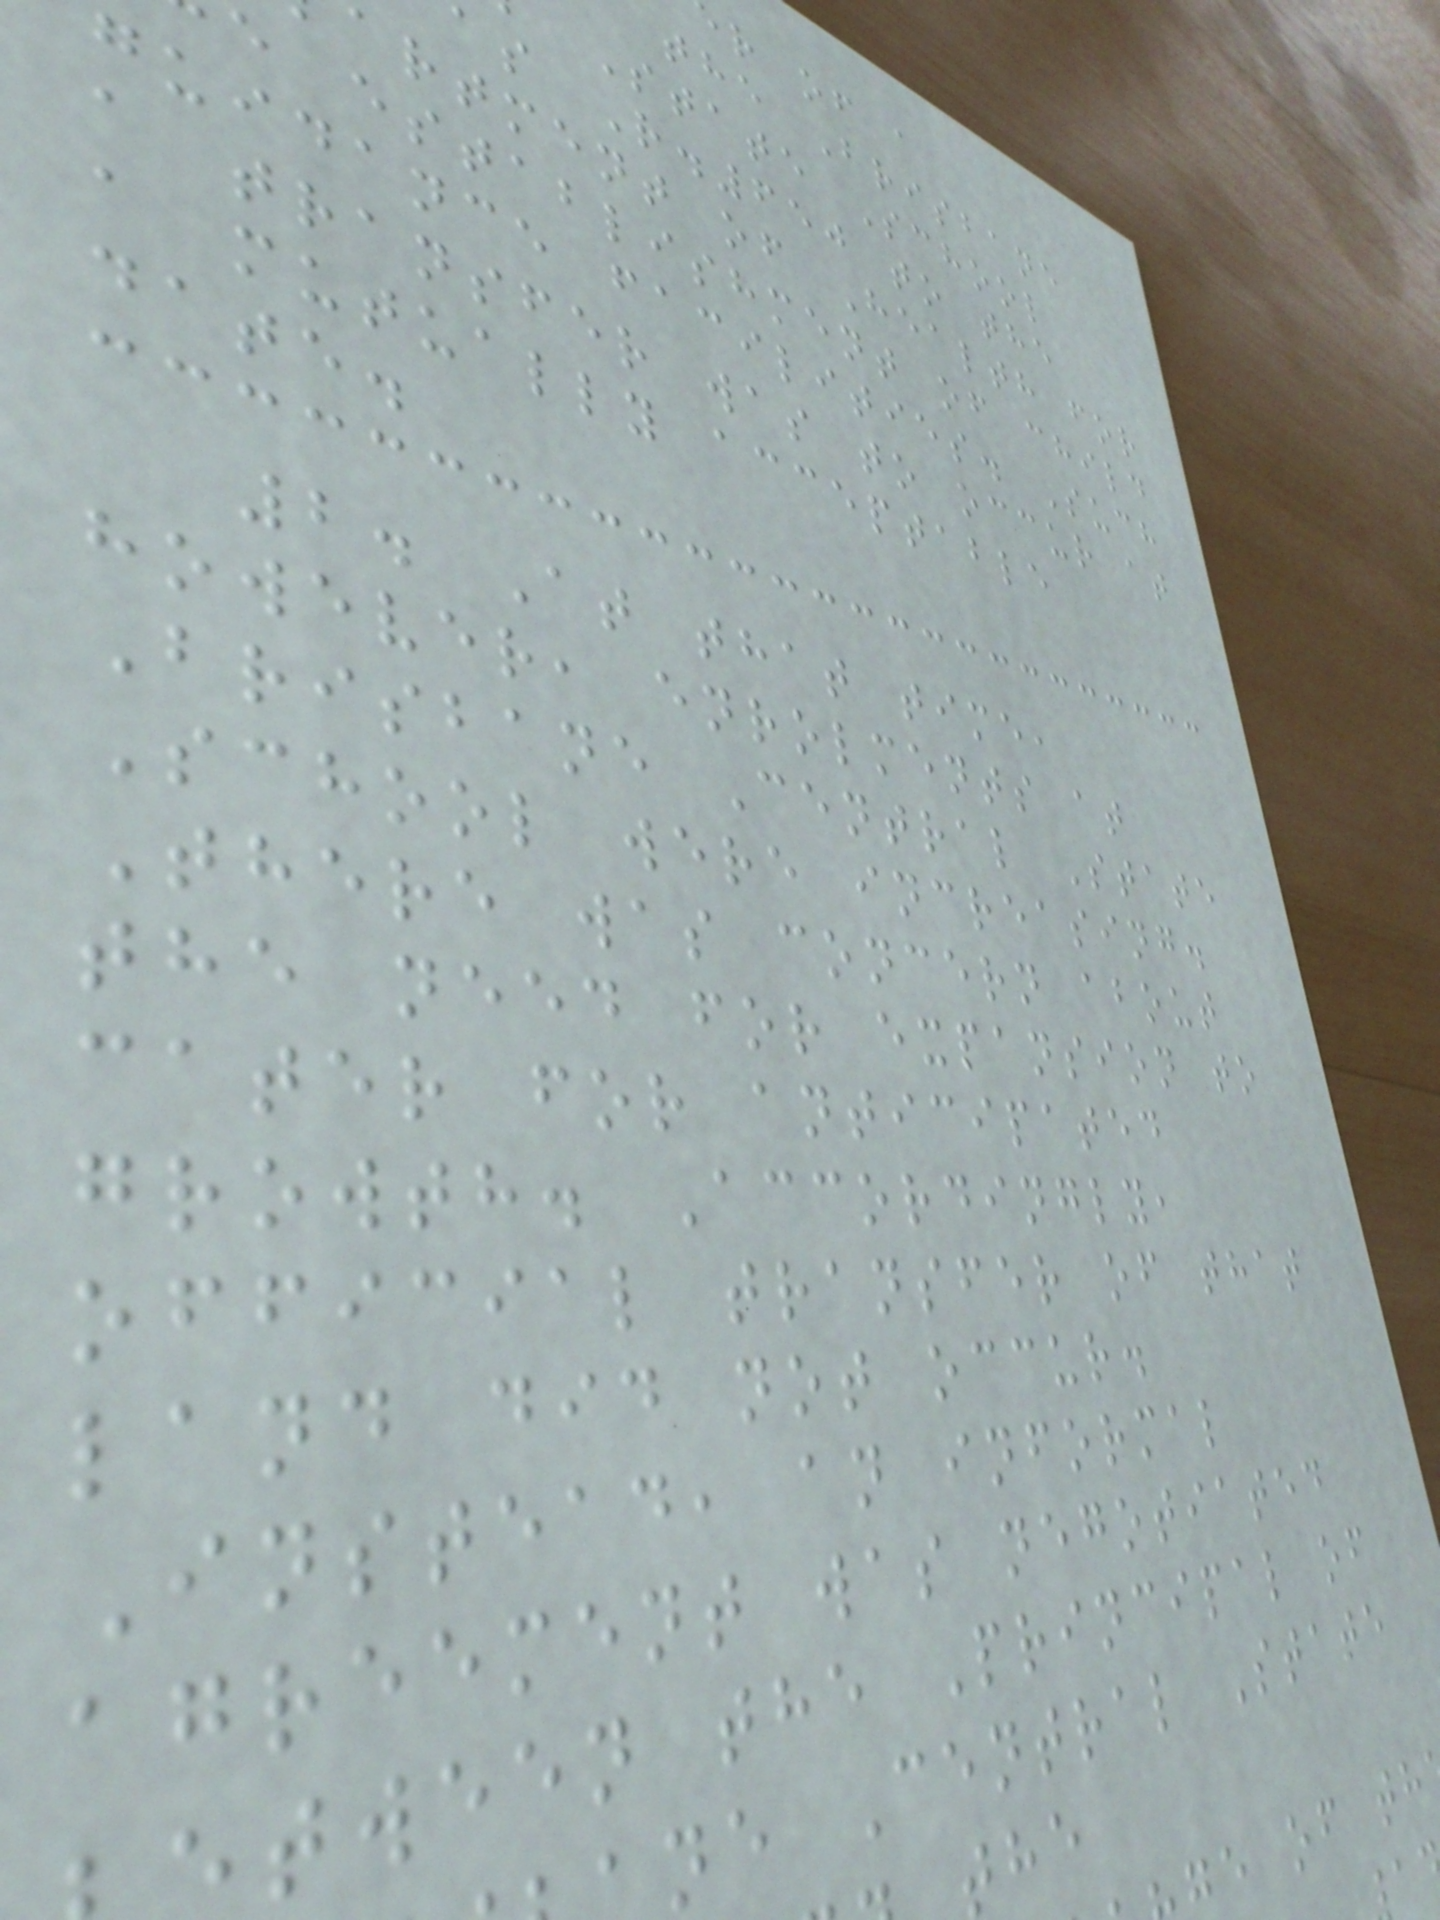r of a
the Brisbane
State School
as R.650 to the
artment of Health for
e establishment of child
guidance facilities. Such
a transfer was to occur at
a mutually acceptable
date.
2. At that time,
however, enrolments at
Brisbane Central State
School were increasing.
There was concern about
the need for expansion to
cater for anticipated
growth. Accordingly,
official transfer of that
land did not occur.
Instead, an informal
agreement was negotiated
tween the Principal of
ne Central State
e of th
